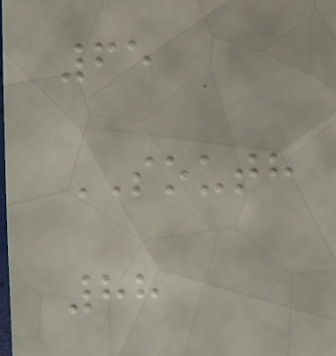65
SOUTH
88
